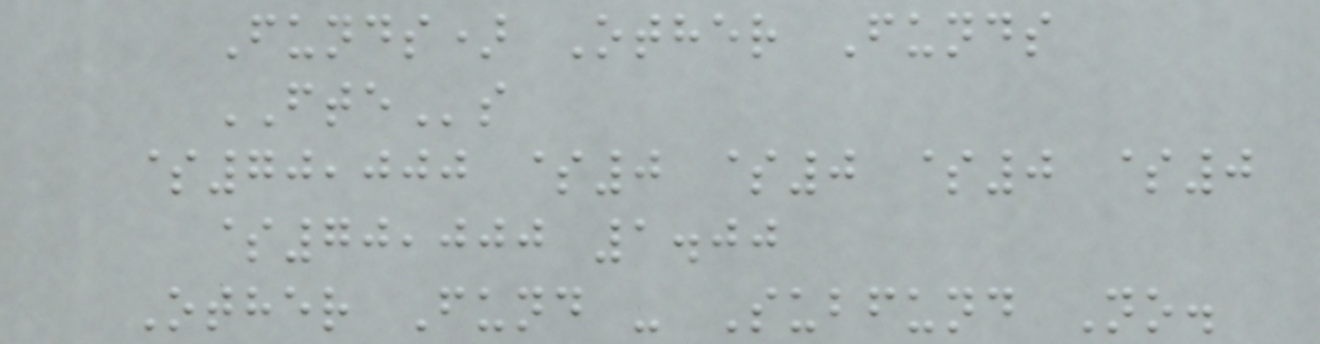Funds) Other Funds
FTEs
$70,000 $0 $0 $0 $0
$70,000 1.00
Other Fund - Subfund No.
